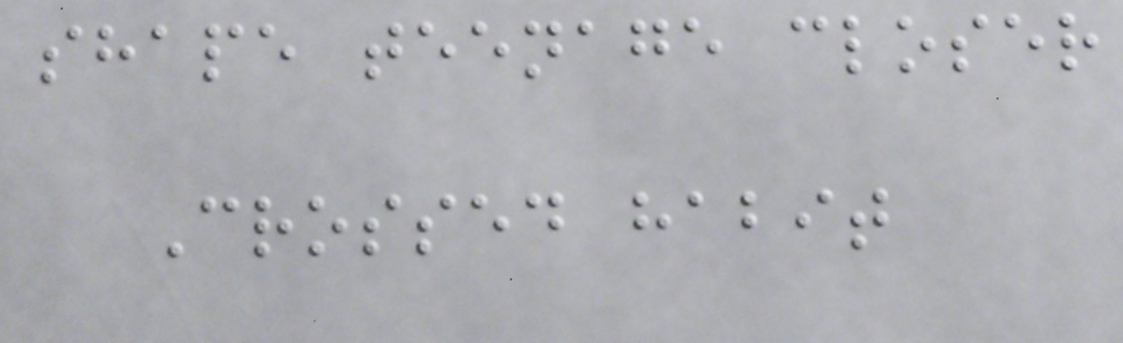shape teenage closer
Crossed habit
